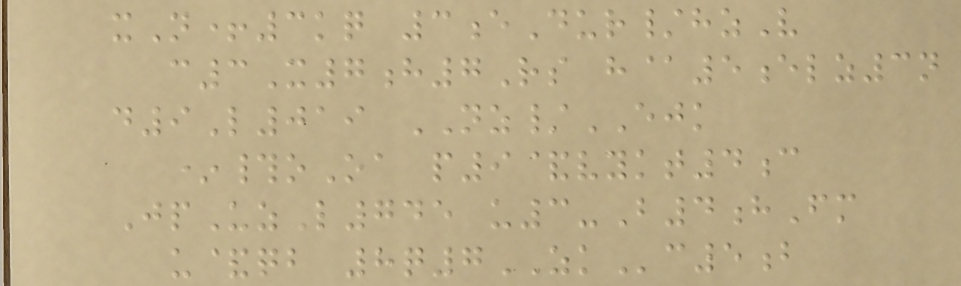xN+3kq 3eDur/hzV
c3X7h7Rs h@5elz3n
d9L019 NZ/EJK
*#oOa p9&vykt4c
JpUzL745 u3-B4hFm
u&qb 8q7ZKc5b
